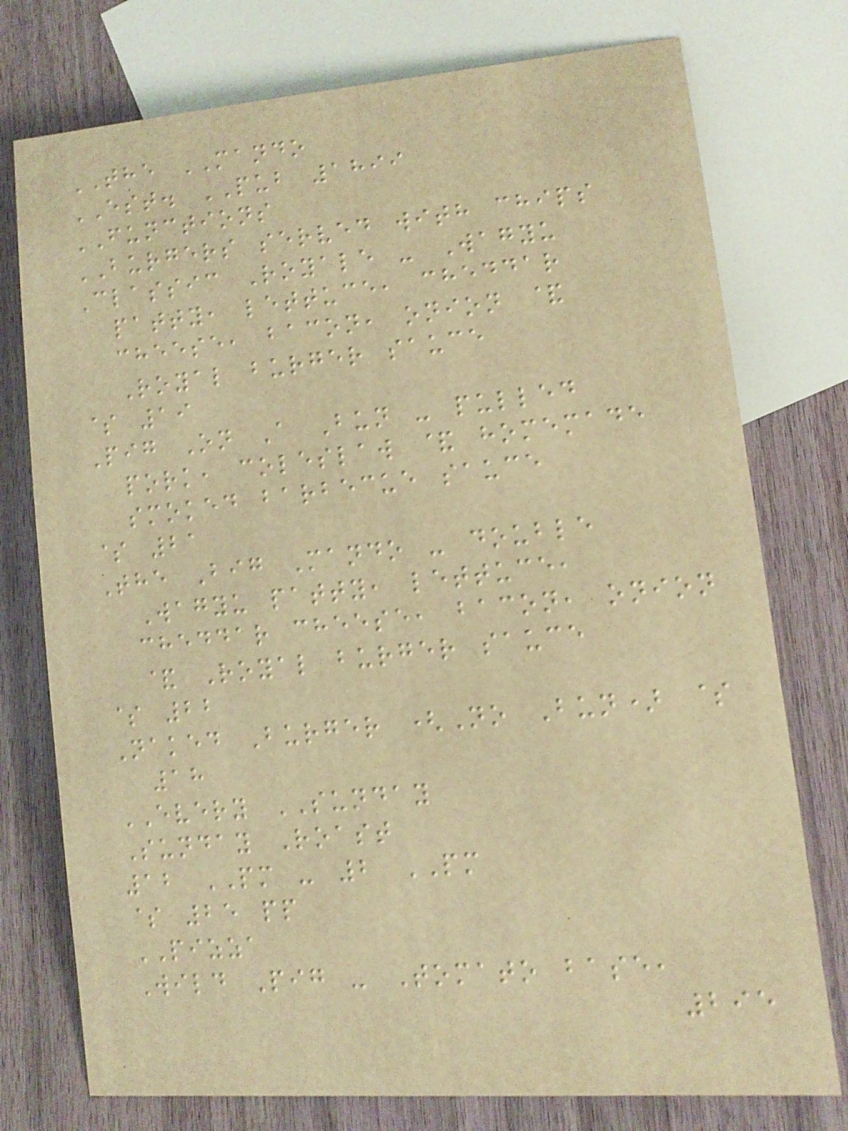THE MANDO
EST. PUB 1899
FUNCTIONS
BURGERS served with chips
Classic Royale - Wagyu
patty, lettuce, cheddar
cheese, bacon, onion &
Royal burger sauce
$ 19
Pig On A Bun - pulled
pork, coleslaw & homemade
smoked barbecue sauce
$ 21
The Big Mando - double
Wagyu patty, lettuce,
cheddar cheese, bacon, onion
& Royal burger sauce
$ 22
Naked Burger (No Bun) $
18
EVERY SUNDAY
Sunday Roast
12 PM - 2 PM
$ 25 pp
PIZZA
Wild Pig - Tomato base,
295
